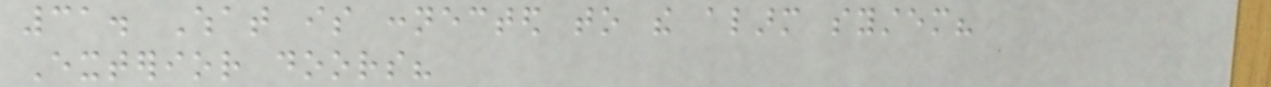31. What is connected to the alarm system?
Exterior doors?
